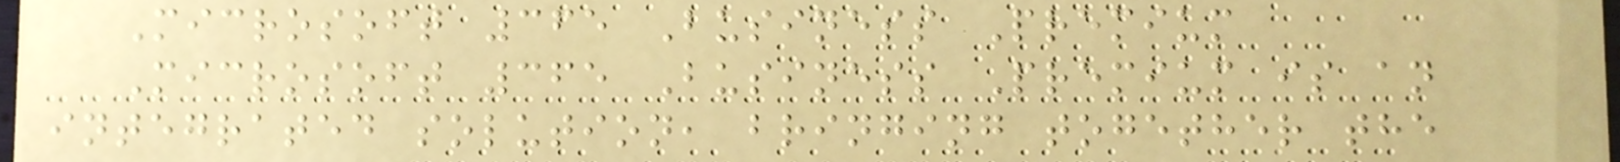Microsoft 365 Business Premium
Microsoft 365 Business Premium is an
integrated solution, bringing together the
